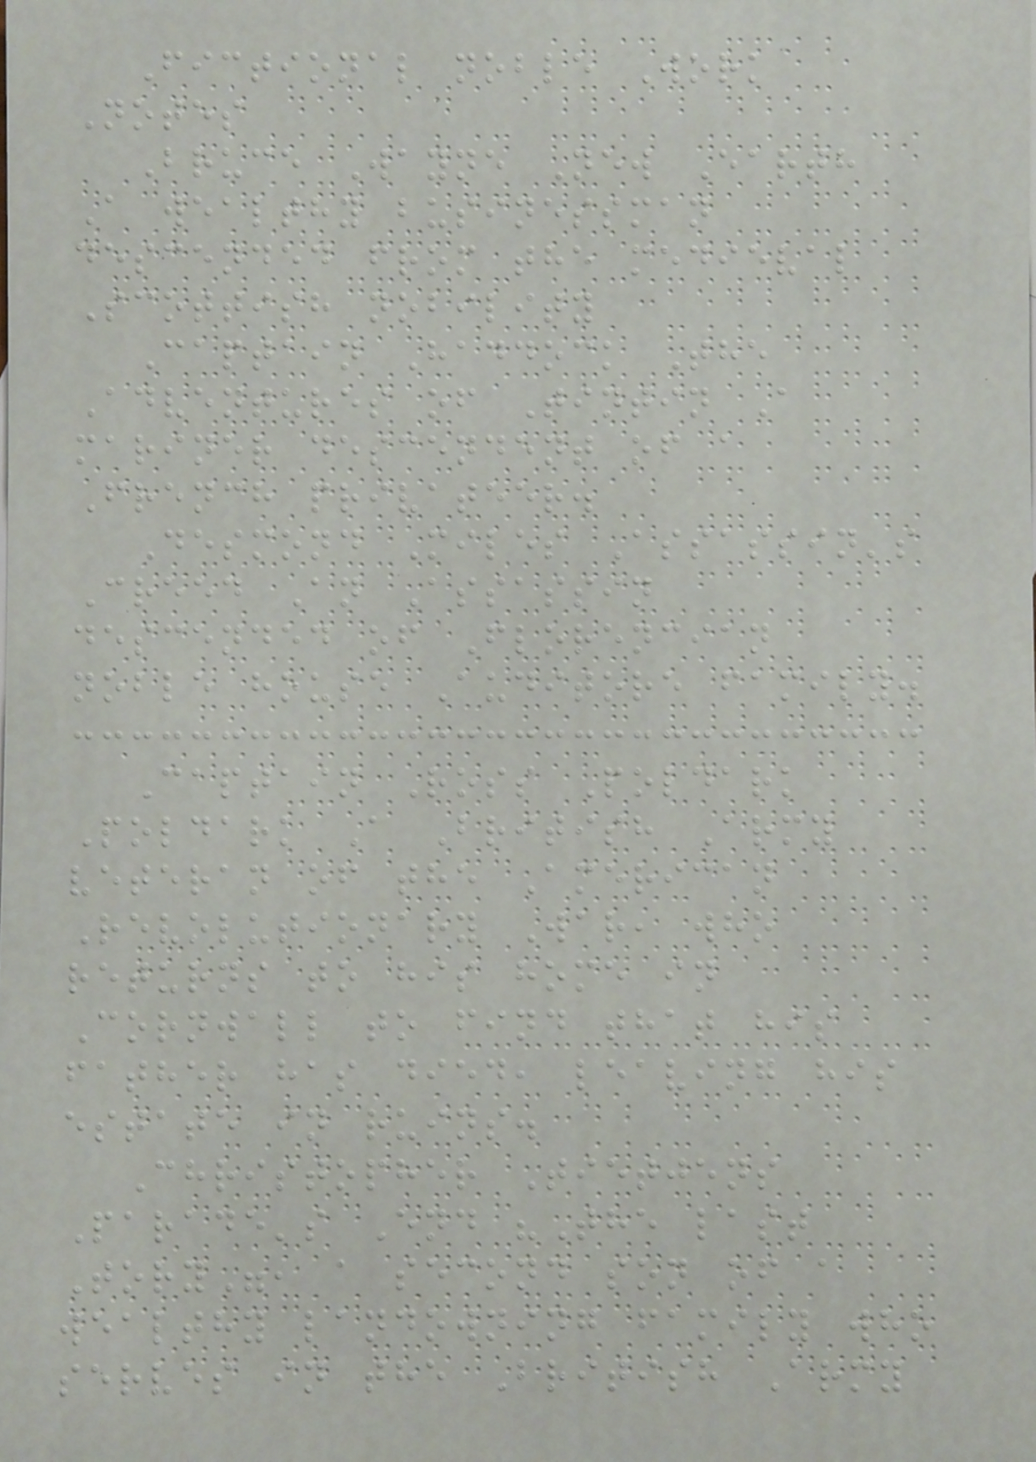Fictional noble Work
Notes
Bruce Wayne New Earth
A wealthy businessman
descended from the medieval
Scottish nobility
Captain Haddock The
Adventures of Tintin A
mariner descendent of a
French privateer.
Desmond Miles Assassin's
Creed An Assassin
descended of Florencian
noble house Auditore family.
Captain Ross Poldark
Poldark A British Army
veteran of the American
Revolutionary War, who
returns to his home in
Cornwall to find that his
father has died, leaving his
estate in ruins.
Christopher Tietjens
Parade's End "The last
Tory", a second son of a
wealthy landowning family who
serves in the British Army
